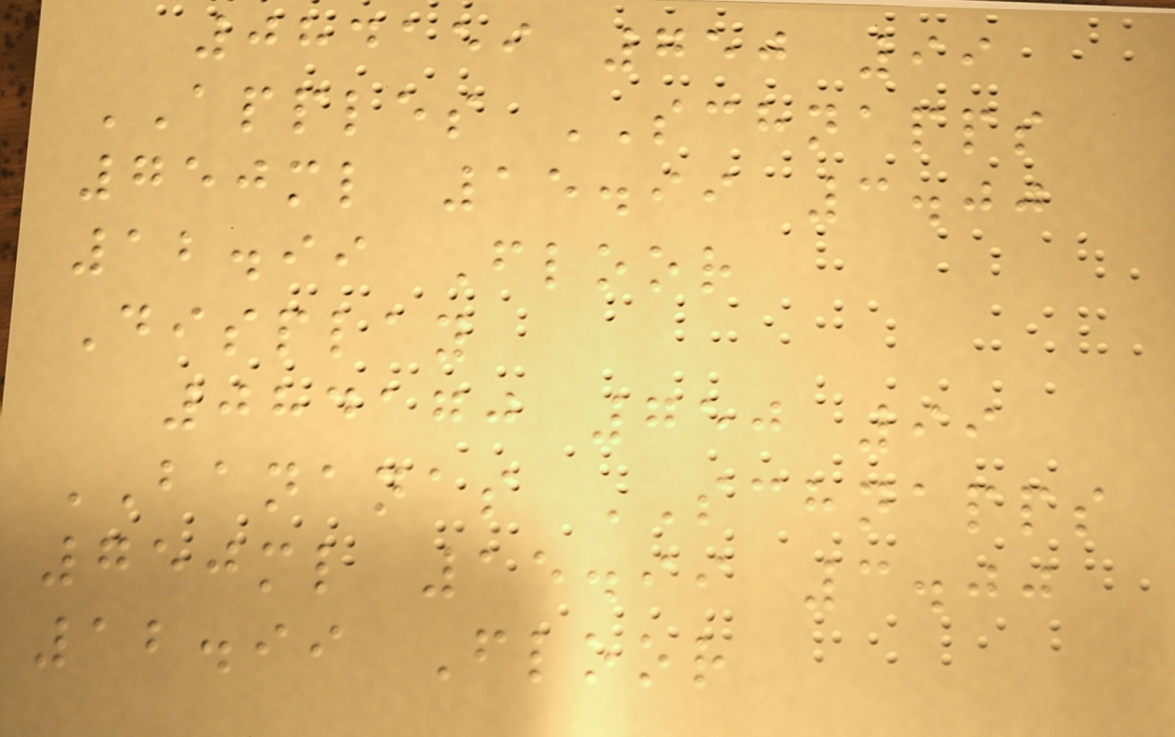084159 750 99
APPLES SCHNAPPS
750ml 15.99 3.00
12.99 Floor
Display
084170 750 99
BANANAS SCHNAPPS
750ml 15.99 3.00
12.99 Floor
